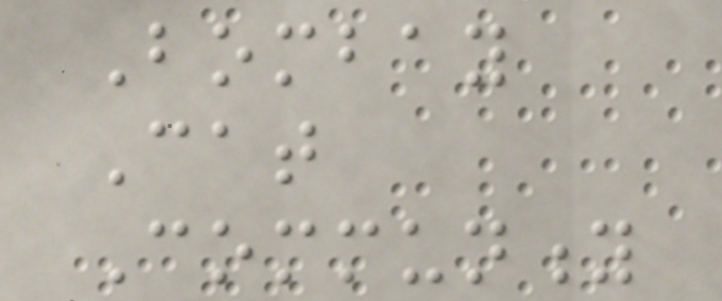Bombay
Cat
Community
